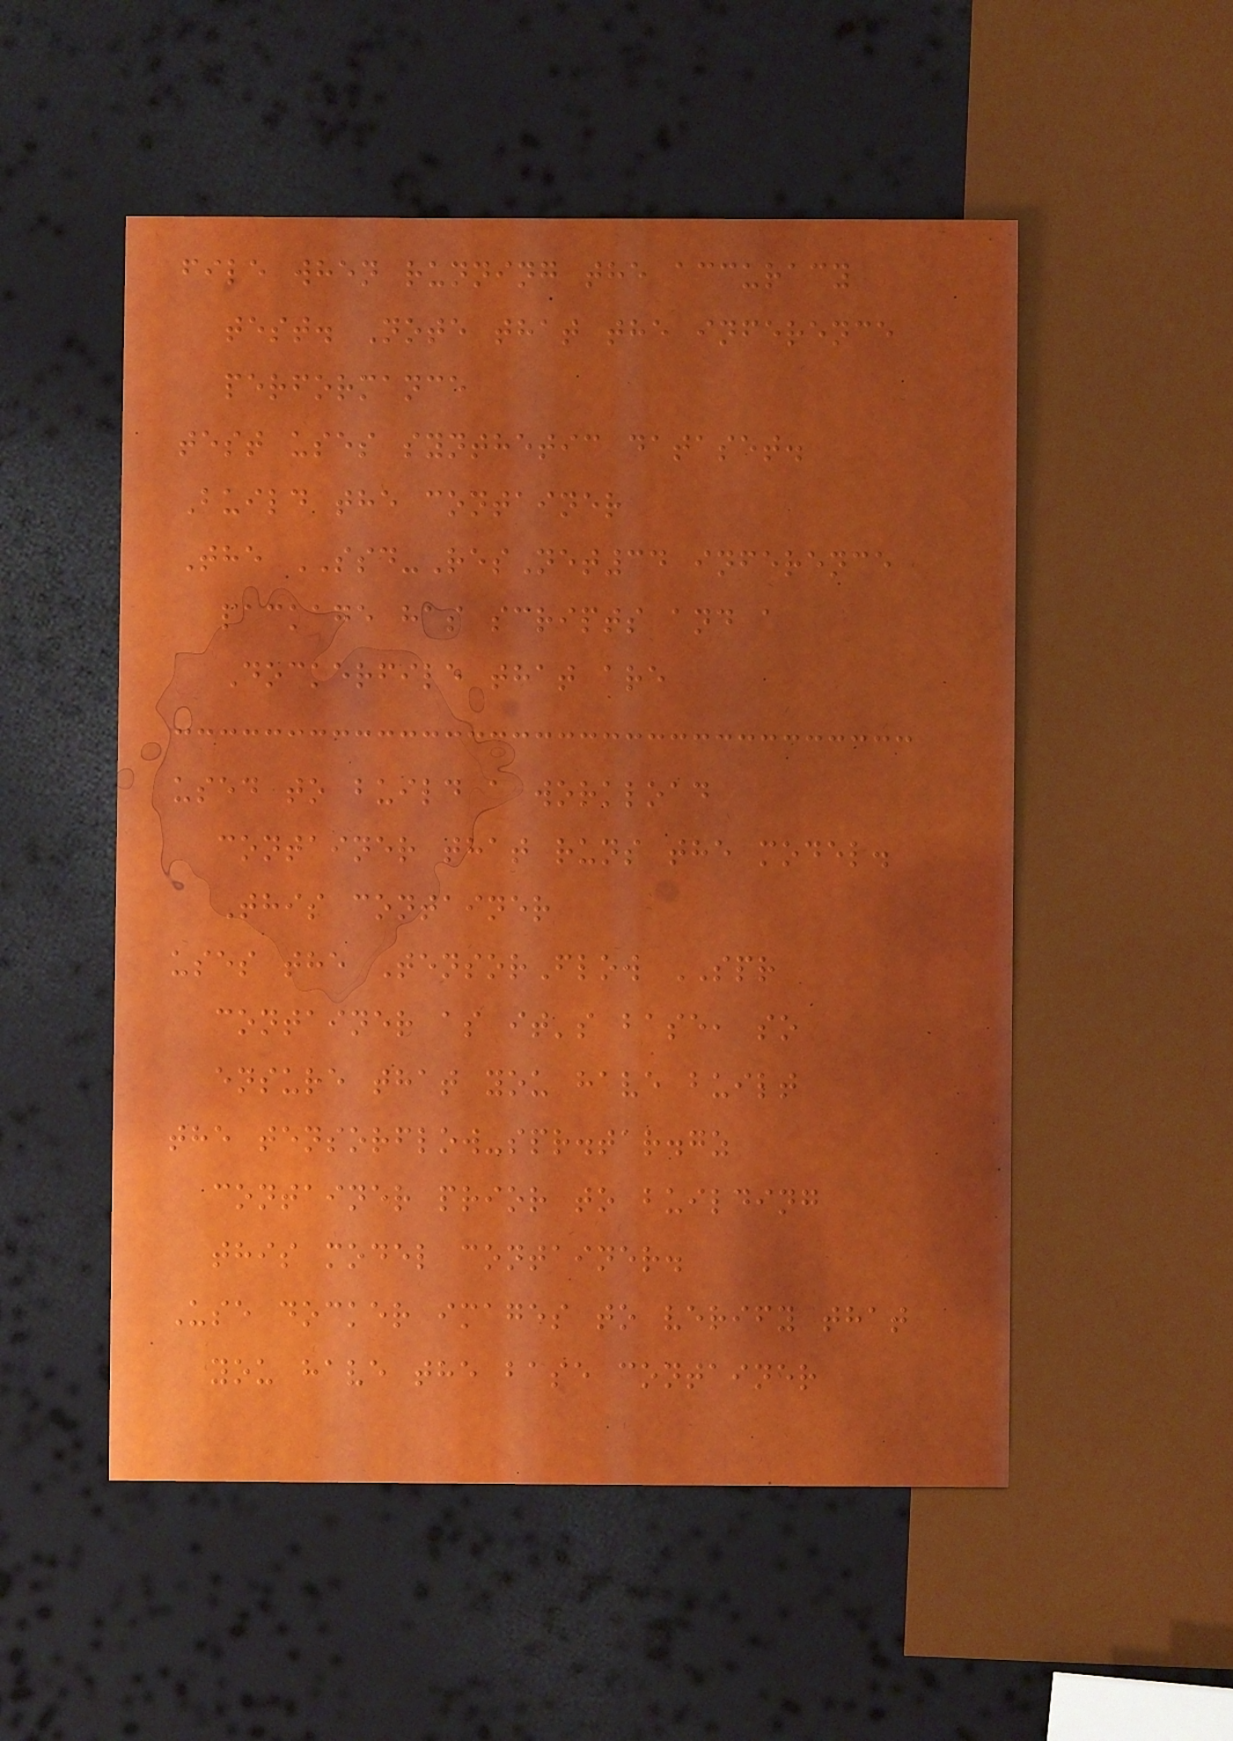file when running the accuracy
test. Note that the inference
performance
test uses synthetic dataset.
Build the container
The SSD-ResNet34 inference
package has scripts and a
Dockerfile that are
used to build a workload
container that runs the model.
This container
uses the TensorFlow SPR
container as it's base, so
ensure that you have built
the tensorflow-spr.tar.gz
container prior to building
this model container.
Use docker images to verify that
you have the base container
